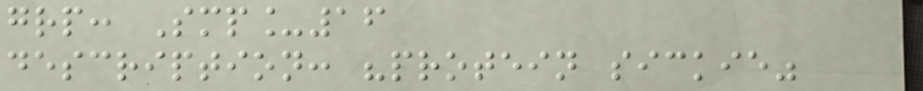grp: Smp_16
description: "protein sickie"
